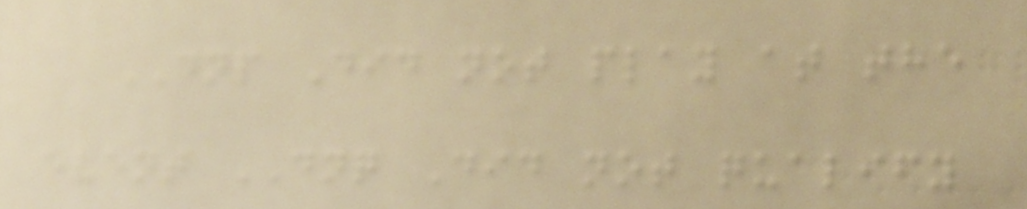DNP Did not play at the
event DNQ Did not qualify
